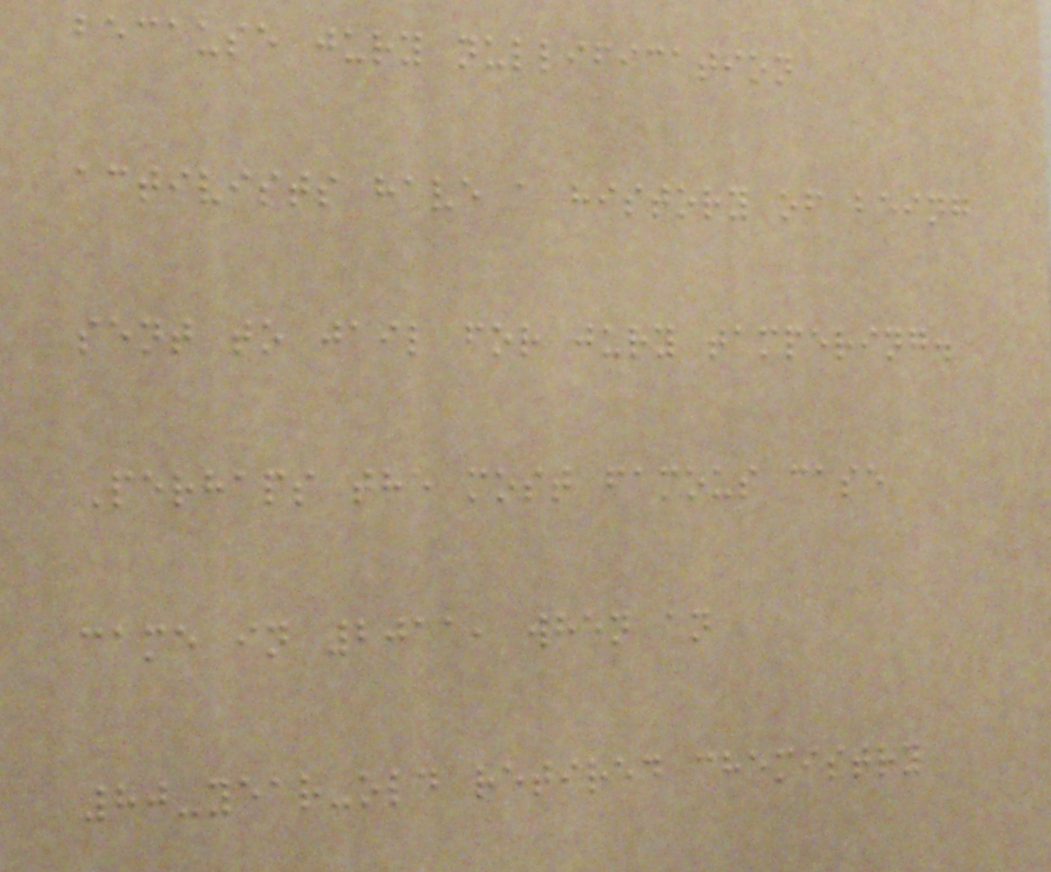because jury nullification
activists have a history of being
sent to jail for jury tampering.
Perhaps the most famous case
came in 2011, when an
80-year-old retired chemistry
